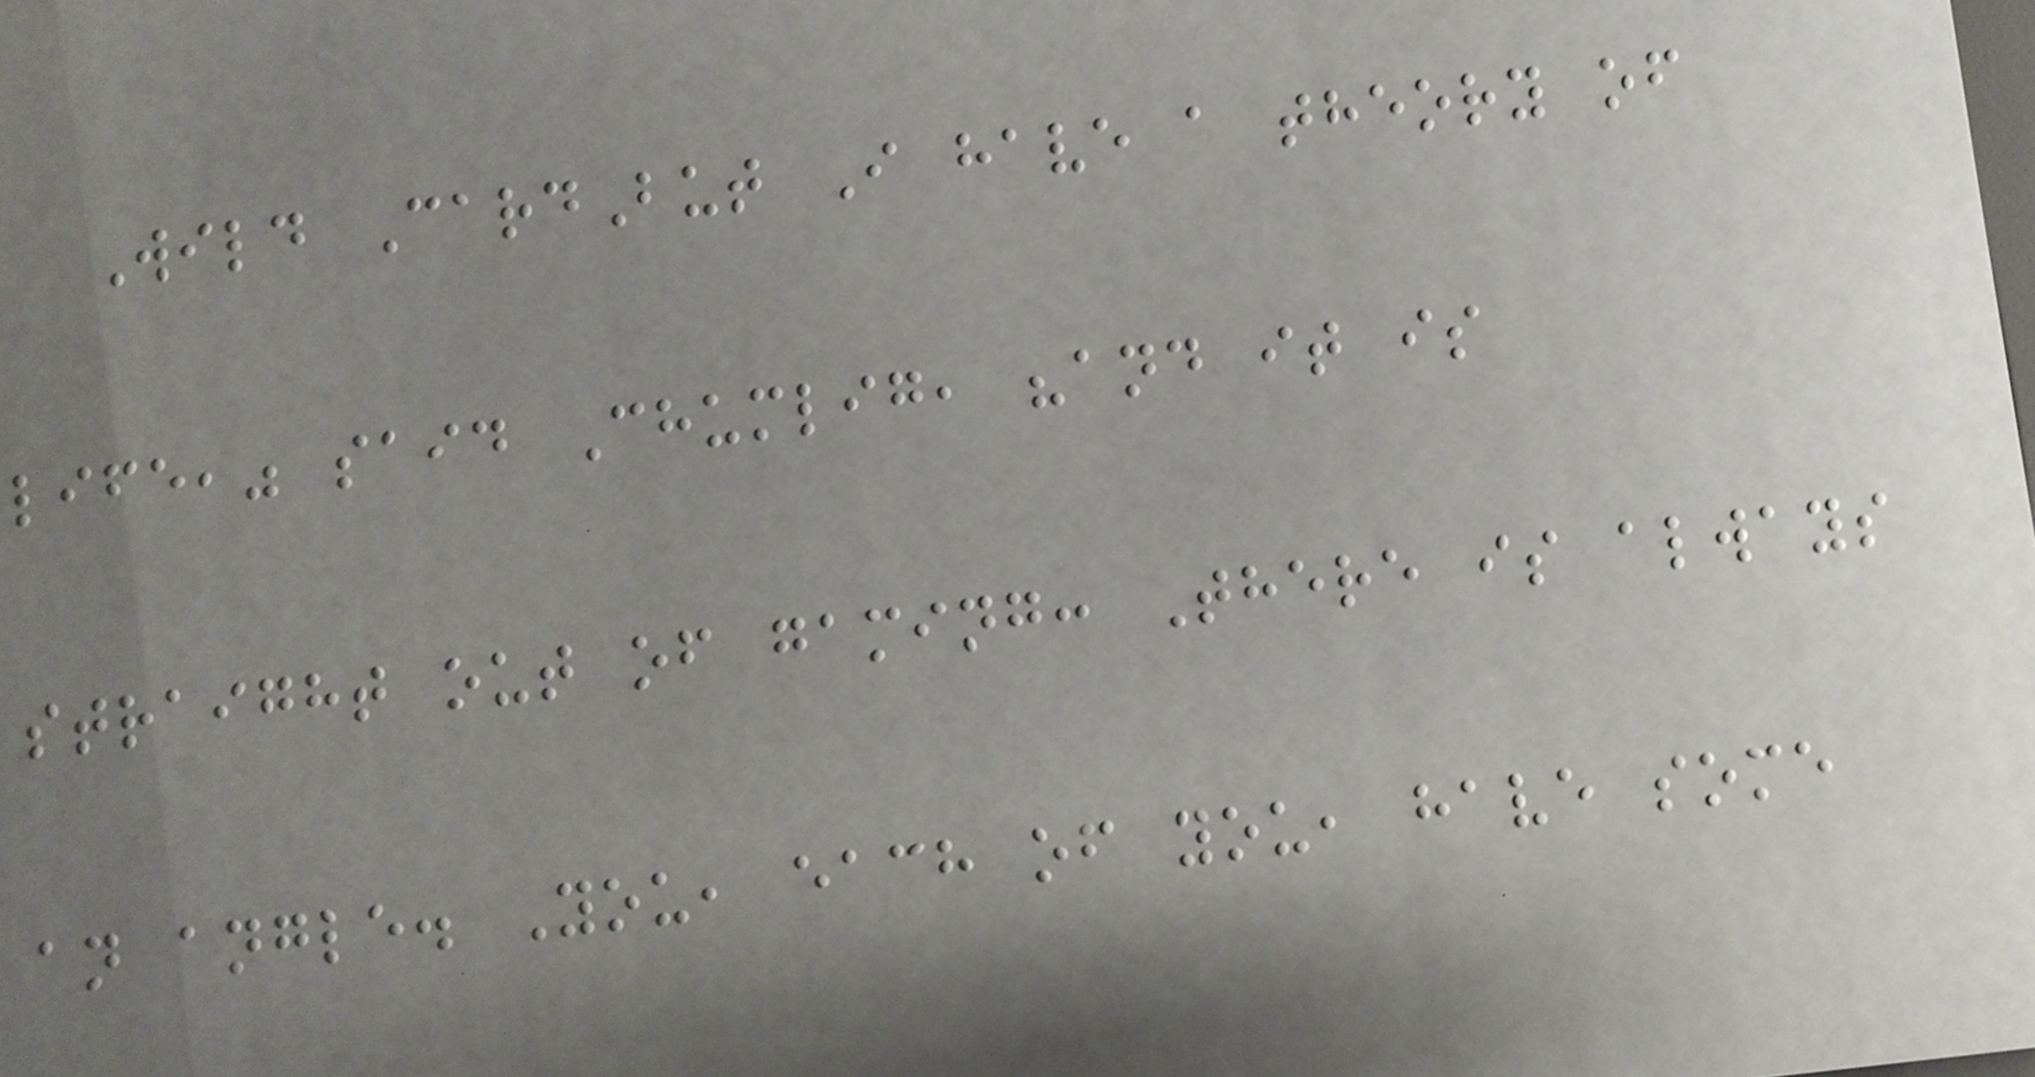Wild CardBut I have a theory of
life," said Chumlig, "and it is
straight out of gaming: There is always
an angle. You, each of you, have some
